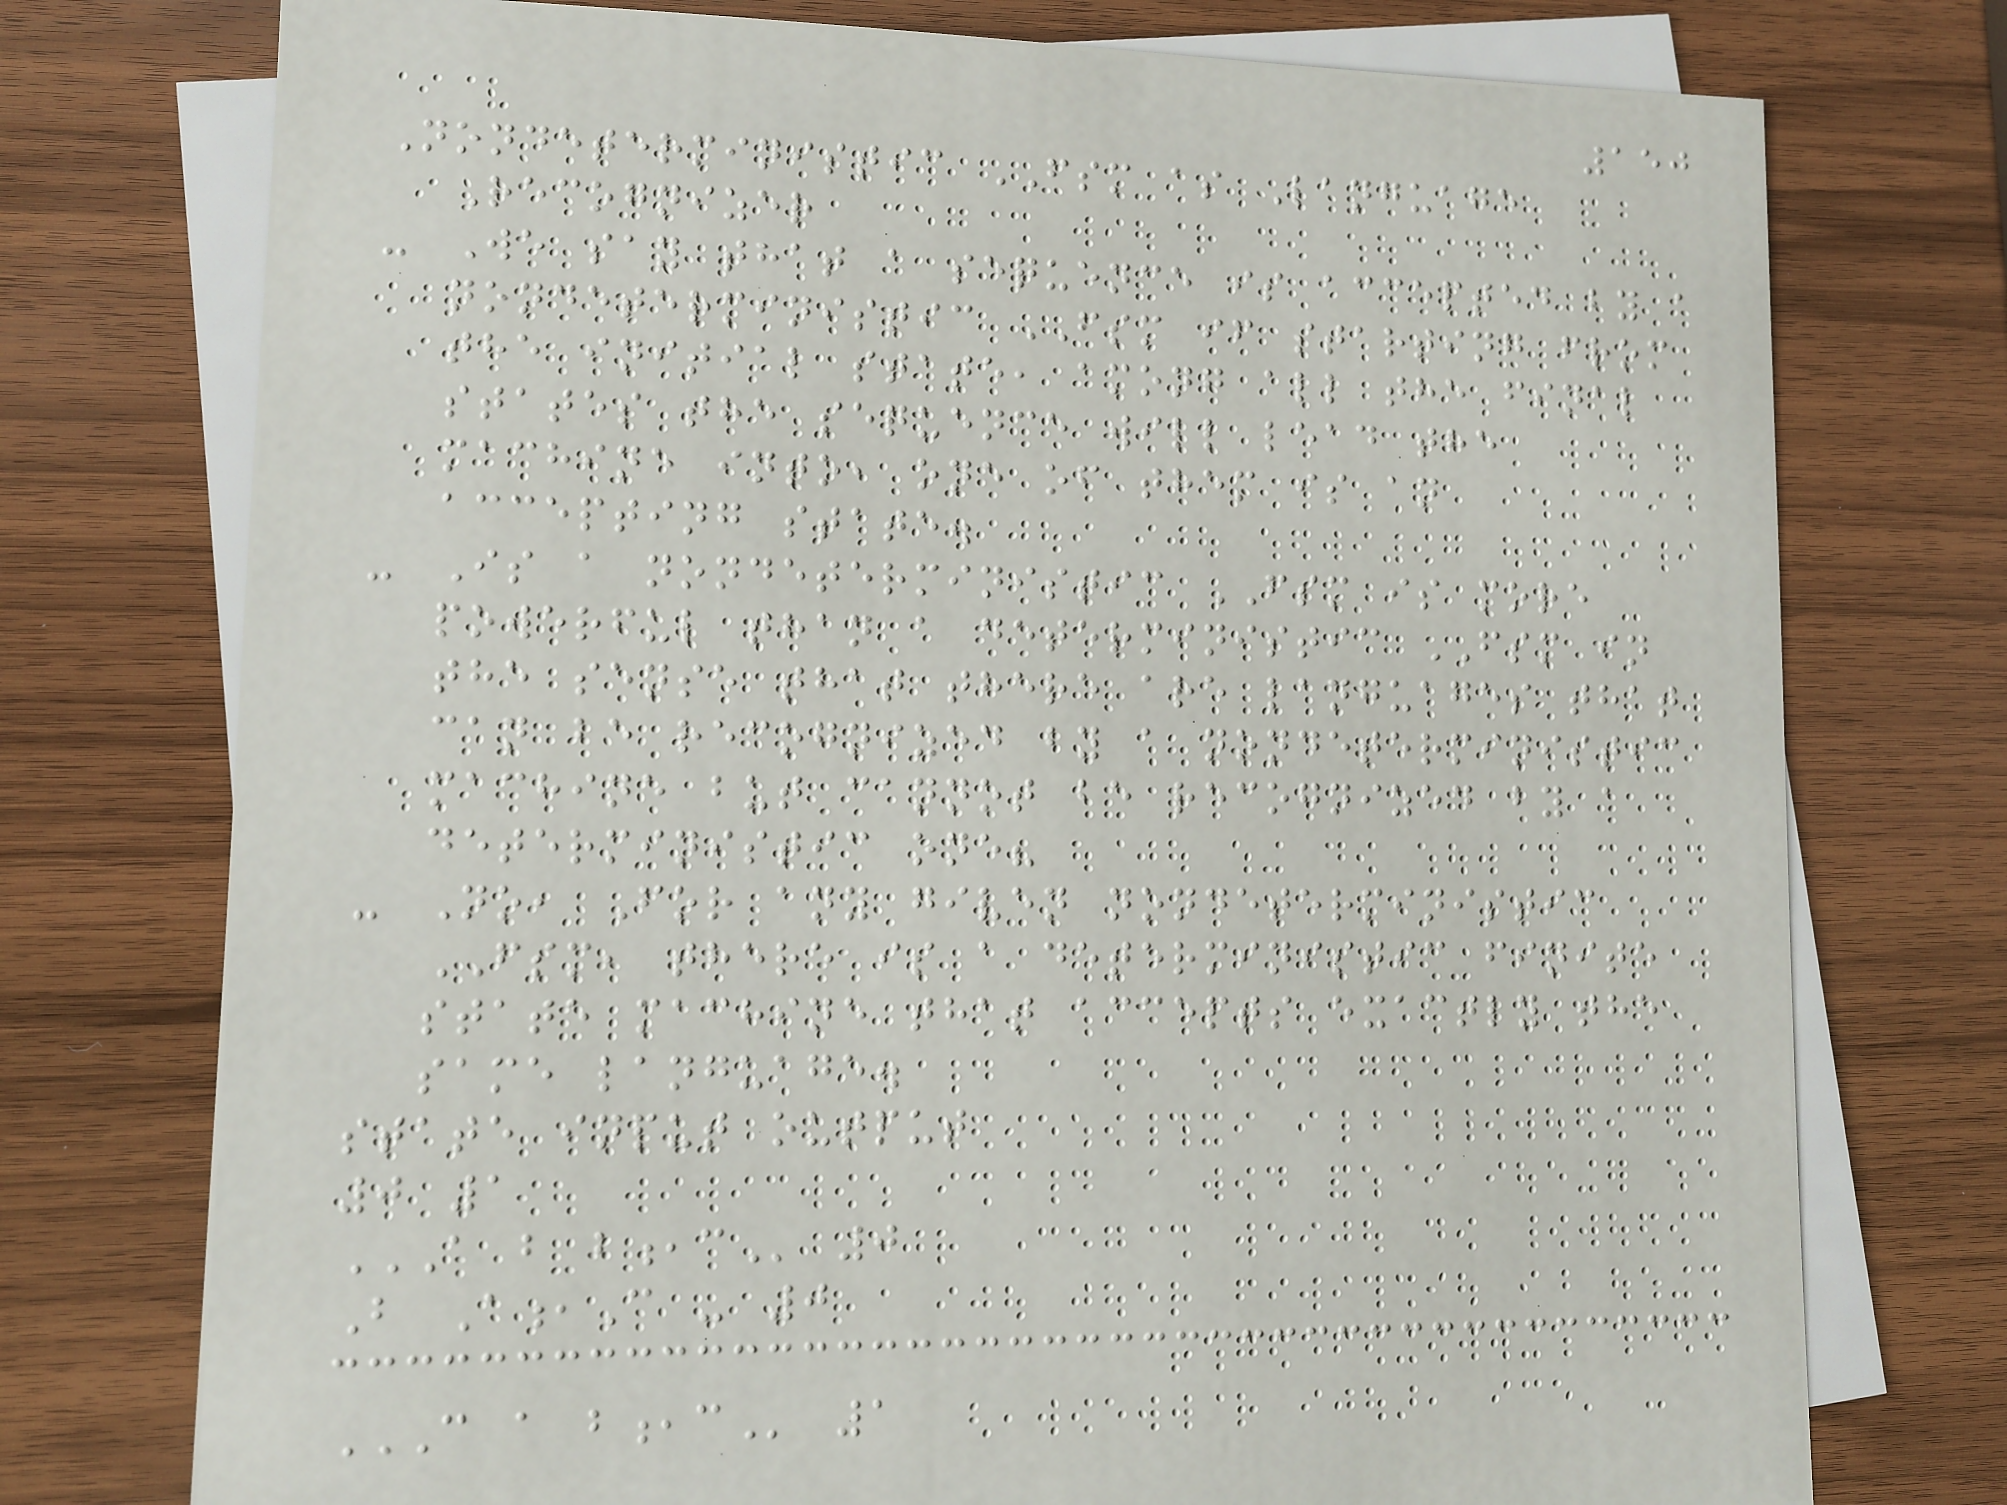150
Nondeterministic FSM as Language
Recognizer
- We say that a sequence is accepted by a
nondeterministic FSM if starting from
the initial state, among all the final
states the sequence will lead the
machine into, one of them is an
accepting state.
- Is a nondeterministic FSM is more
powerful than a deterministic FSM in
the sense that there are languages that
can be recognized by a nondeterministic
machine but cannot be recognized by a
deterministic one?
- No, For any given nondeterministic
FSM, there is a deterministic finite
state machine that accepts exactly the
same language.
state input output
0 1
A B B,C 0
B A,C - 0
C A B,C 1
